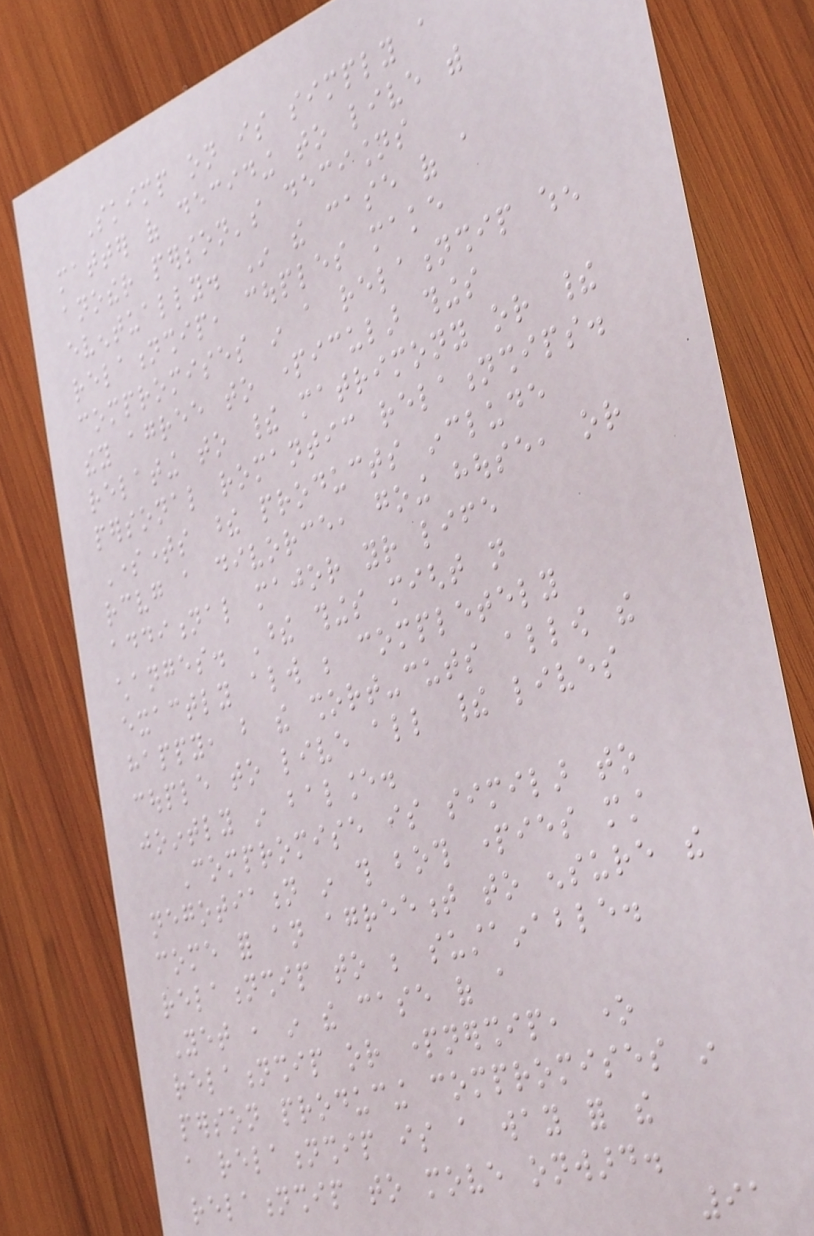Skimp on is simply a
matter of deciding to live with
another person's decisions
eventually. In the case of a
relationship, couples make
compromises in a relationship when
they agree to particular things
relating to their matrimony or their
personal romantic relationships.
Sometimes these products include
receiving a divorce, going house, or
additional major your life
changes. These things might not
exactly always be completely
happy, but the short-cuts allow the
couple to live all their lives
jointly in balance.
Compromise is similar to
negotiation in this both parties must
come for an agreement to ensure the
relationship to be sustainable.
Yet , in the case of a
relationship or partnership, one
person producing compromises in
a relationship is a way for the
relationship to move onward.
91
